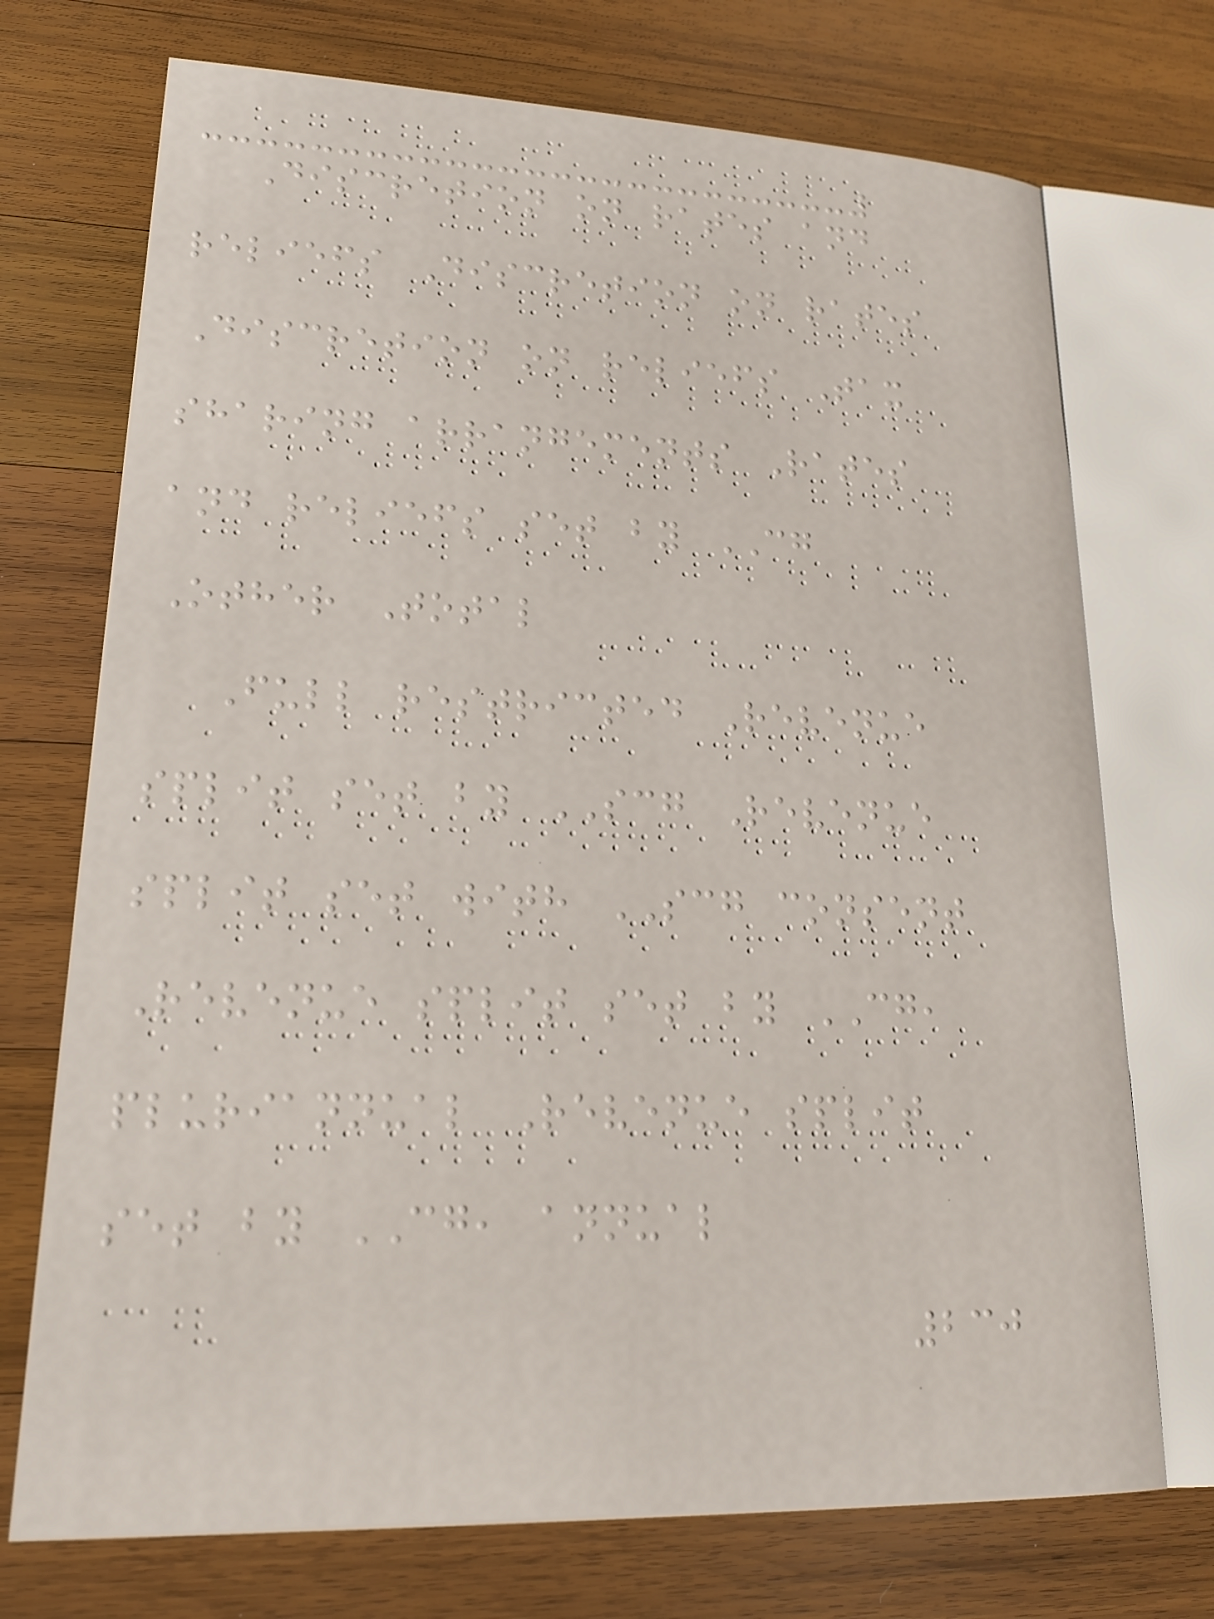Discretion on rates and
reliefs Discretion on rates
Discretion on reliefs Tax
sharing arrangements Rates
and reliefs set by CG
Other Total
Full restricted Revenue
split set by SCG Revenue
split set with SCG consent
Revenue split set by CG,
pluriannual Revenue split
set by CG, annual
230
